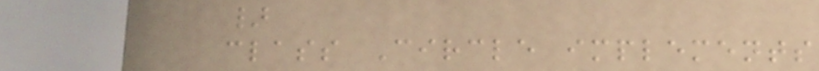}
class Circle implements
